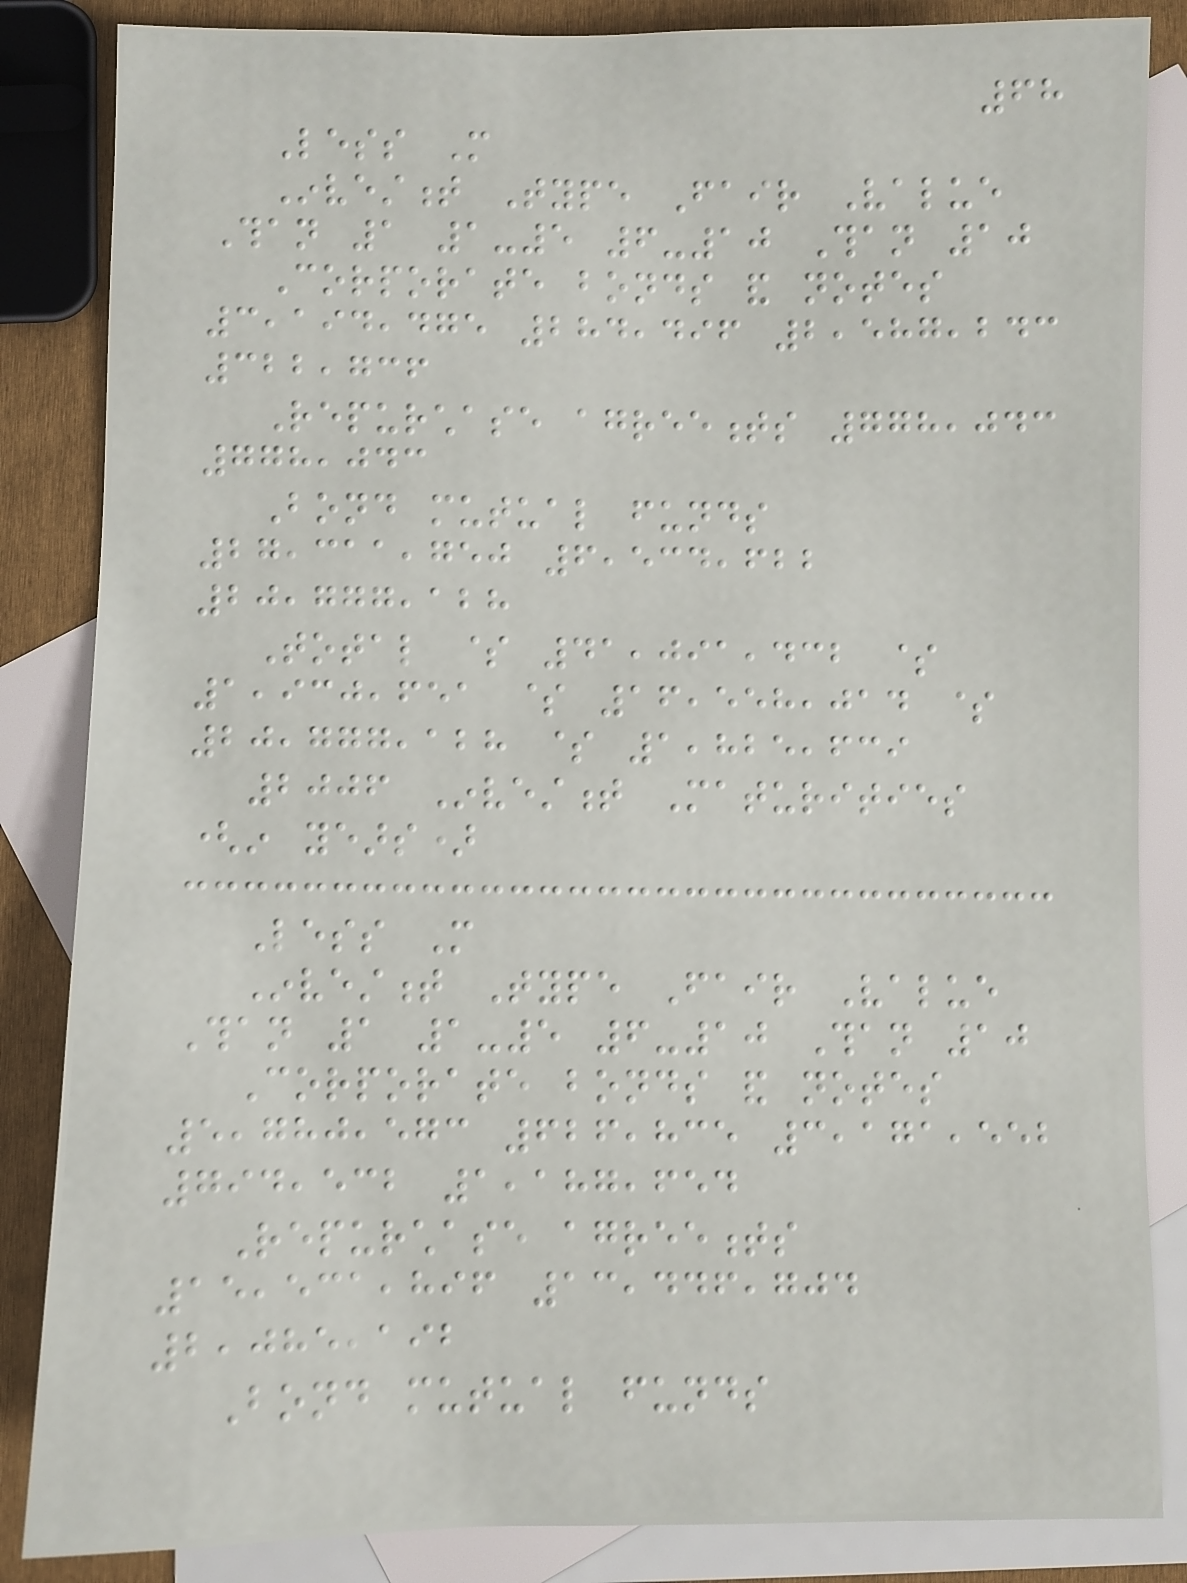68
Less More
Investment Type Fair Value
Than 1 1-5 6-10 Than 10
Corporate bonds and notes
3,194,475 284,496 2,587,243
322,736
Repurchase agreements 778,043
778,043
Bond mutual funds
27,311,750 6,534,622
20,777,128
Total $ 41,091,432 $
1,930,651 $ 16,558,014 $
20,777,128 $ 1,825,639
2006 Investment Maturities
(in years)
Less More
Investment Type Fair Value
Than 1 1-5 6-10 Than 10
Corporate bonds and notes
5,780,573 626,835 3,171,552
794,532 1,187,654
Repurchase agreements
15,531,896 13,446,704
2,085,192
Bond mutual funds
